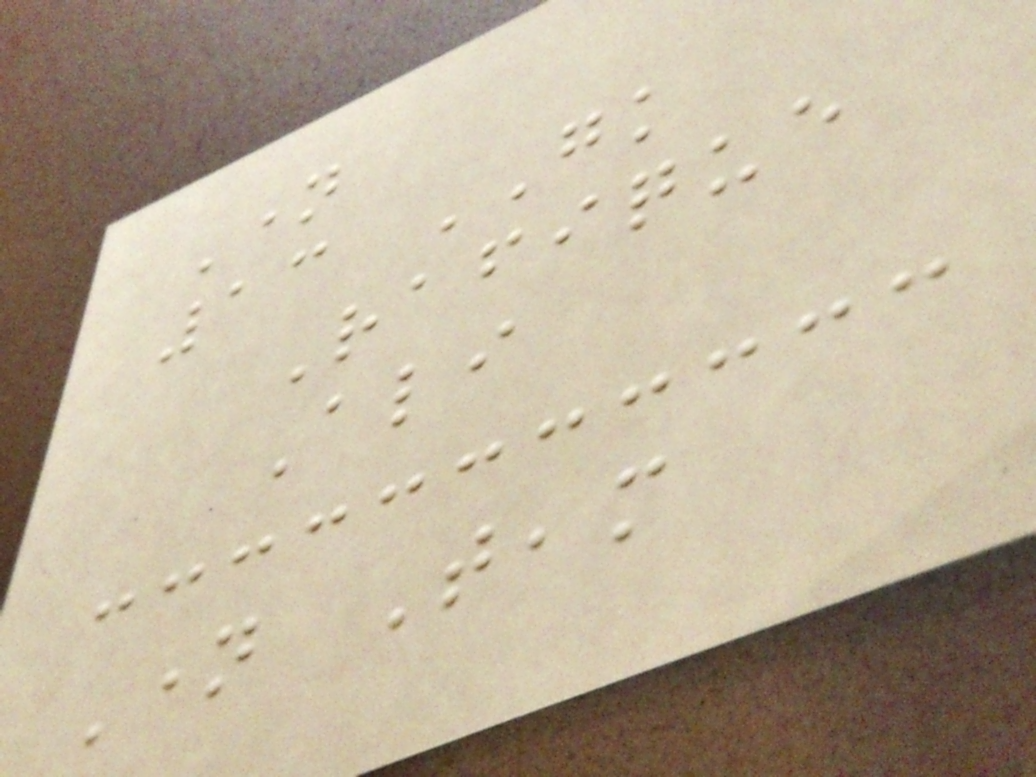Name
13 GK
Rafique
Ali
Name Team
